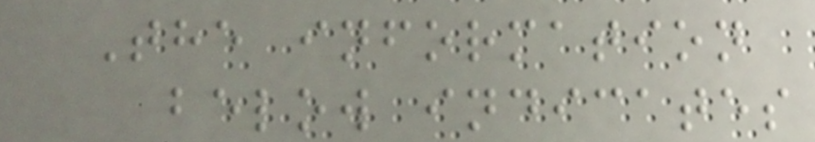The information
below indicates
